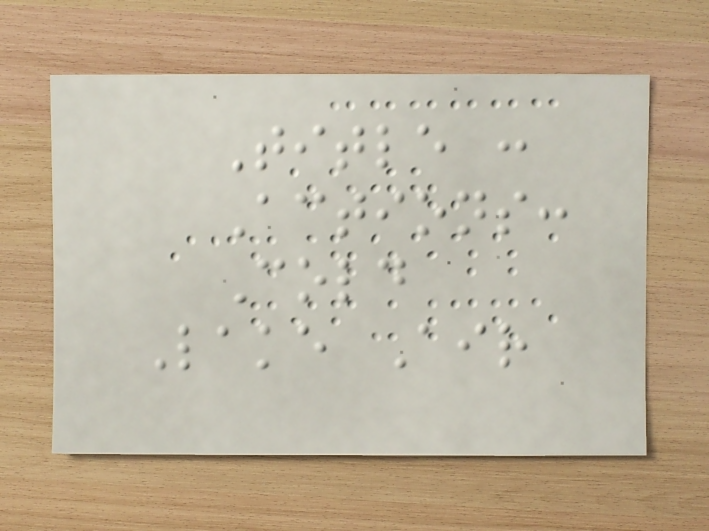Title :
Actions:
Cold
Lake Air
